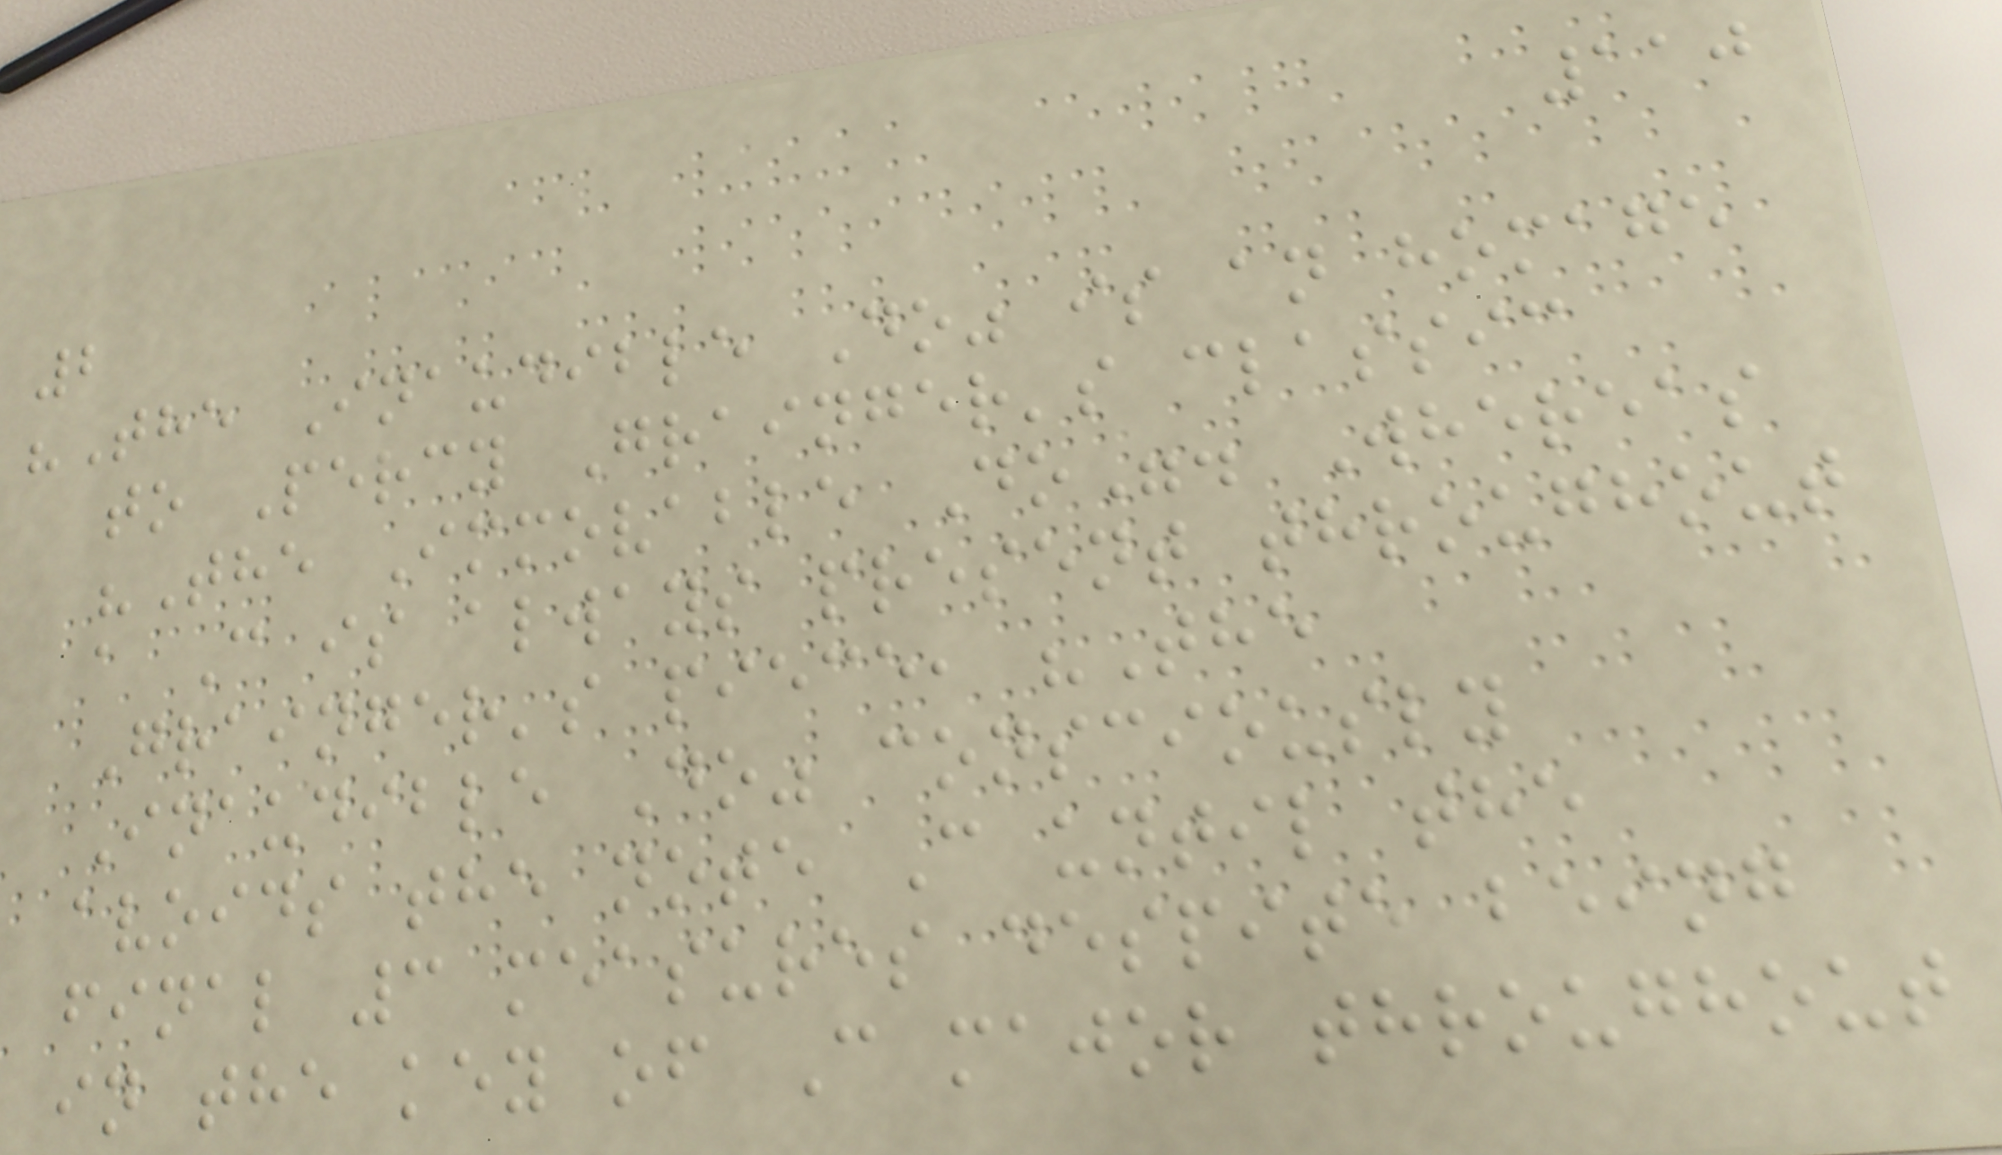110
2
"The Inaudible Do" is an homage
to Percy Grainger's classic
"The Immovable Do". Whereas
a C is always present throughout
Grainger's piece, "The
Inaudible Do" consciously
avoids the note C until the
final 3 measures despite being
in the key of C major throughout
